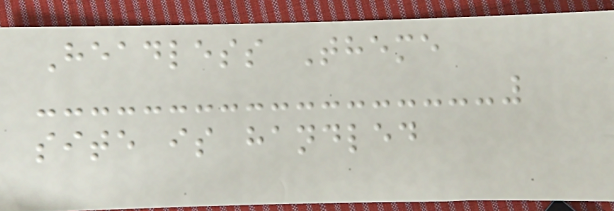Headless Theme
site is handled
